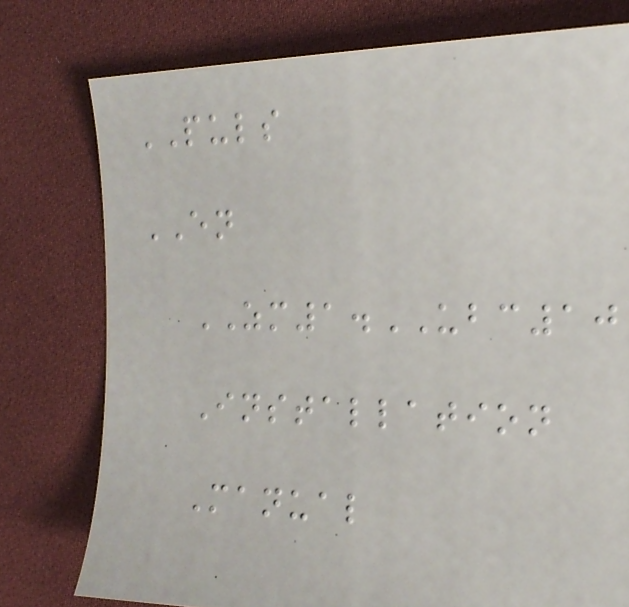PULS
EN
ZM1.UBC10
Installation
Manual
